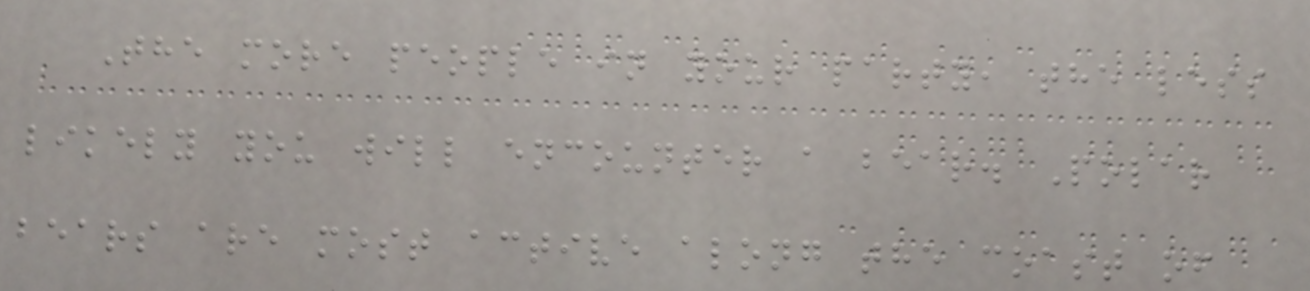The more people in your party, the less
likely you will encounter a bear. Polar
bears are most active along the coast of
